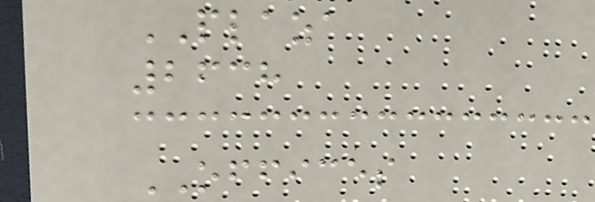PLAZA
2638
OFFICES
